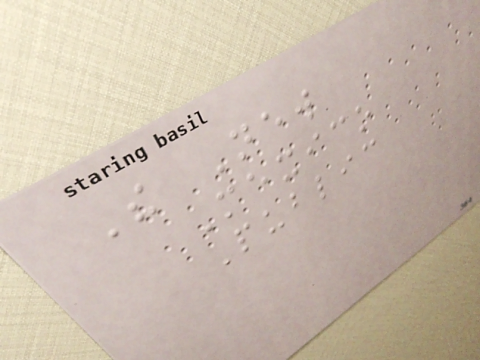The New
Mexico
Public
